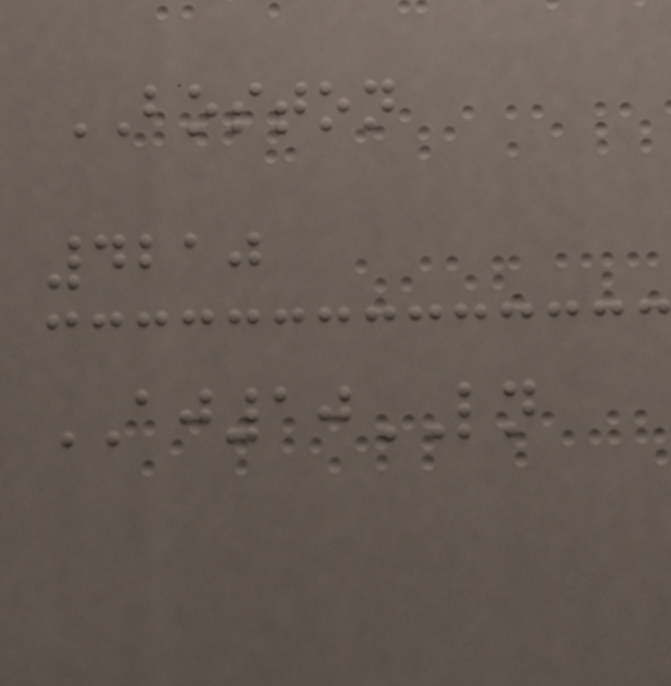BOSTON
4210
AJ10LN
